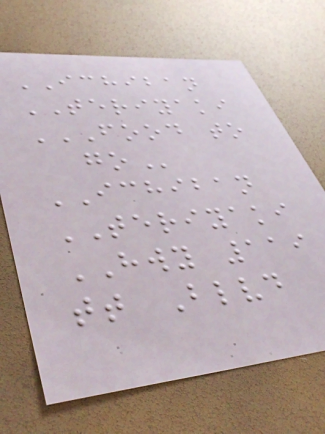ICHIBAN
TERIYAKI
FOOD TO
GO
ICHIBAN
TERIYAKI
HWY 119
tt Blvd
